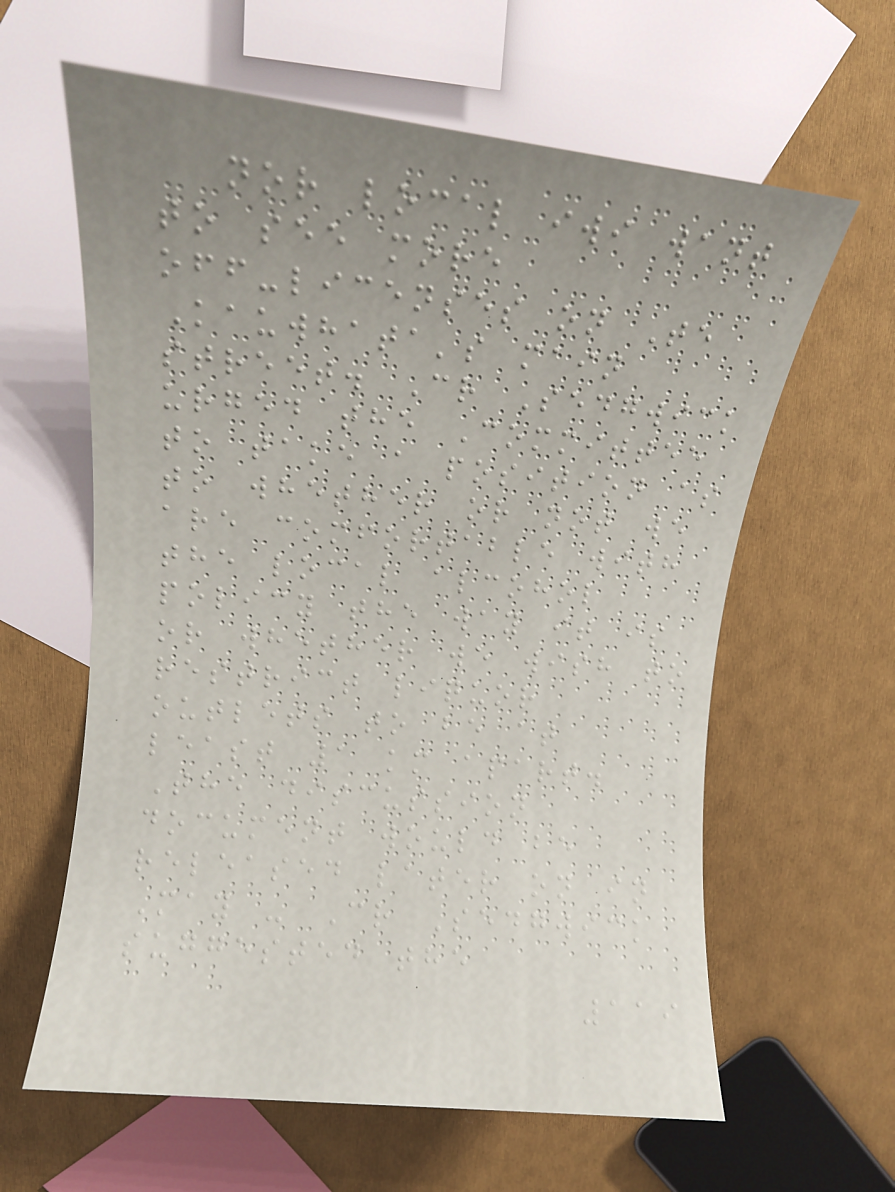nor local iwi want
to see more
off-licenses on Te
Kauwhata's main
street. Cr Sedgwick
urged the Committee
to take a position as
to whether or not we
are comfortable with
the local alcohol
policy the way it is
or whether we wish to
restrict liquor
outlets to be at
least 1 km apart.
The discussion
document would be
released later on in
May - Cr Sedgwick
suggested the
119
